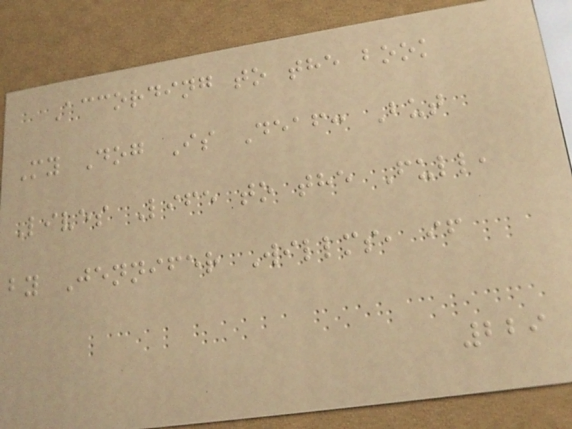According to the book
My Dog Is Deaf: But
Lives Life to the Full,
by Jennifer Willms, if
229
